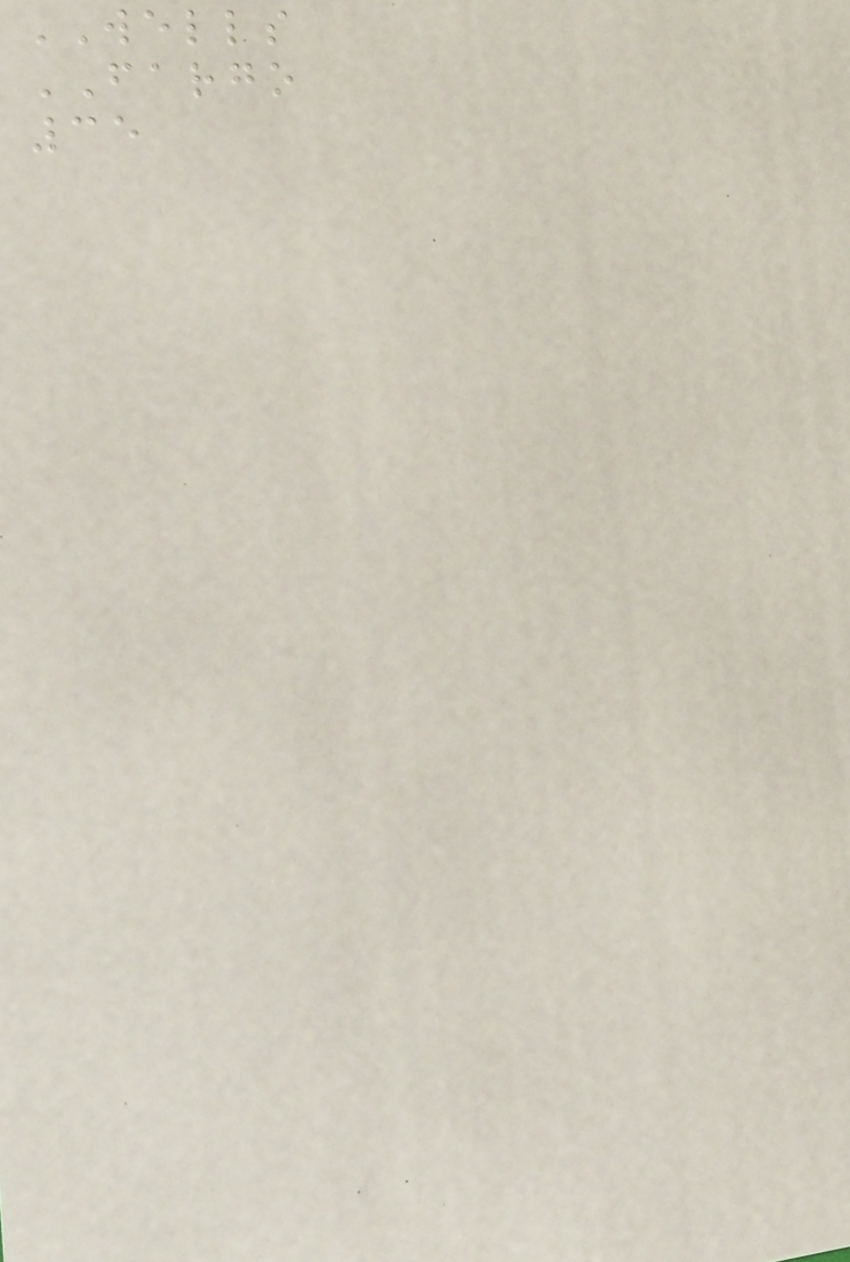WELLS
FARGO
35
